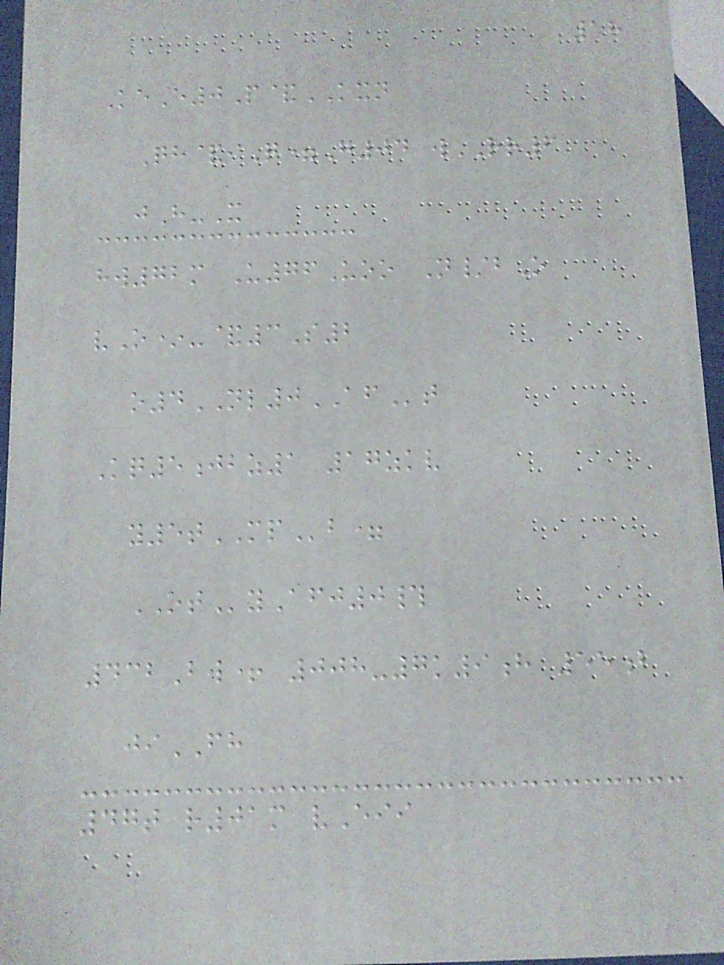18
KeE0P&KXN
Qh&iQ=G04 wRR6
jH-X
hw72m U76Uoo N/bO
vO*-&3S2
o4NL0AFt
Kq5jbz1 17zkv
y5tMPb=
OTyAfj0#
432Bw+ 008-7k9h 55b
jiFH
47t r01m vEii
